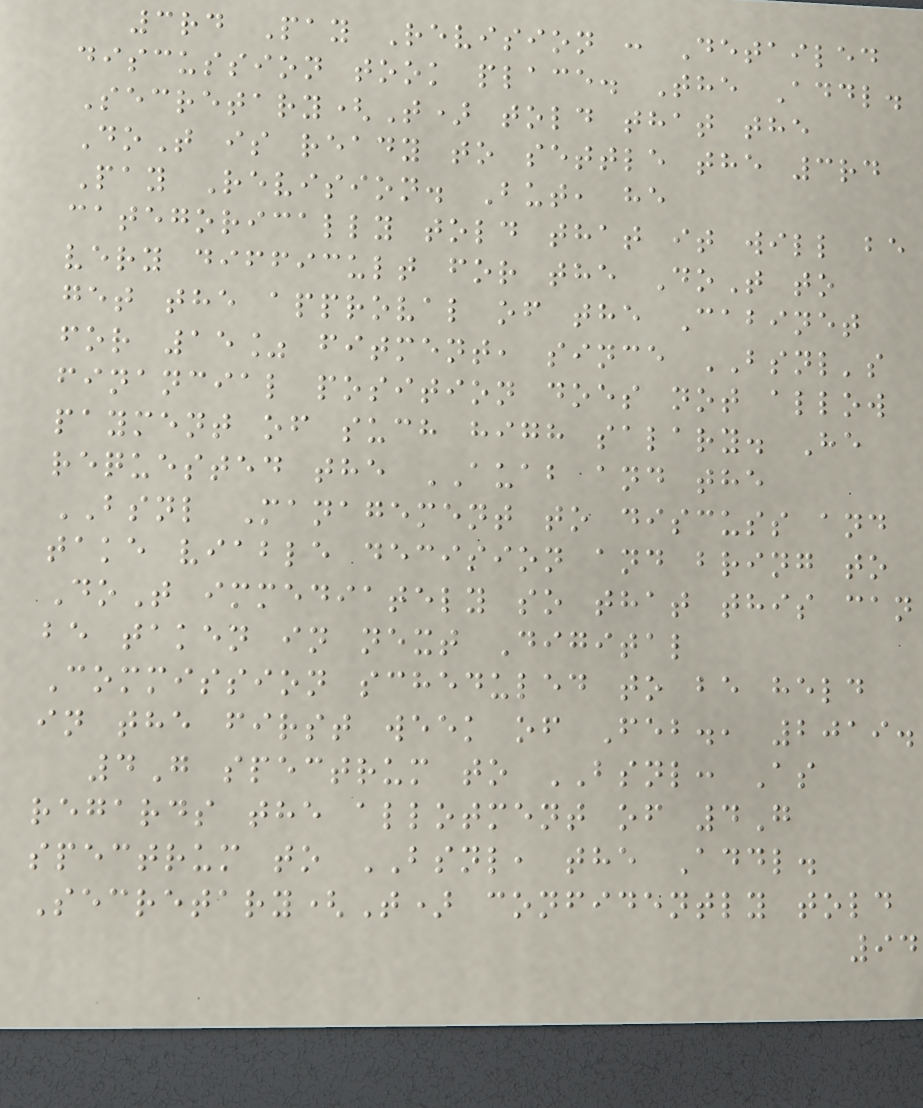3rd Pay Revision : Detailed
discussion took place. The Addl.
Secretary(T) told that the
DoT is ready to settle the 3rd
Pay Revision. But, he
categorically told that it will be
very difficult for the DoT to
get the approval of the Cabinet
for 15% fitment, since BSNL's
financial position does not allow
payment of such high salary. He
requested the AUAB and the
BSNL Management to discuss and
take viable decision and bring to
DoT immediately so that this can
be taken in next Digital
Commission scheduled to be held
in the first week of Feb., 2019.
4G spectrum to BSNL: As
regards the allotment of 4G
spectrum to BSNL, the Addl.
Secretary(T) confidently told
94
